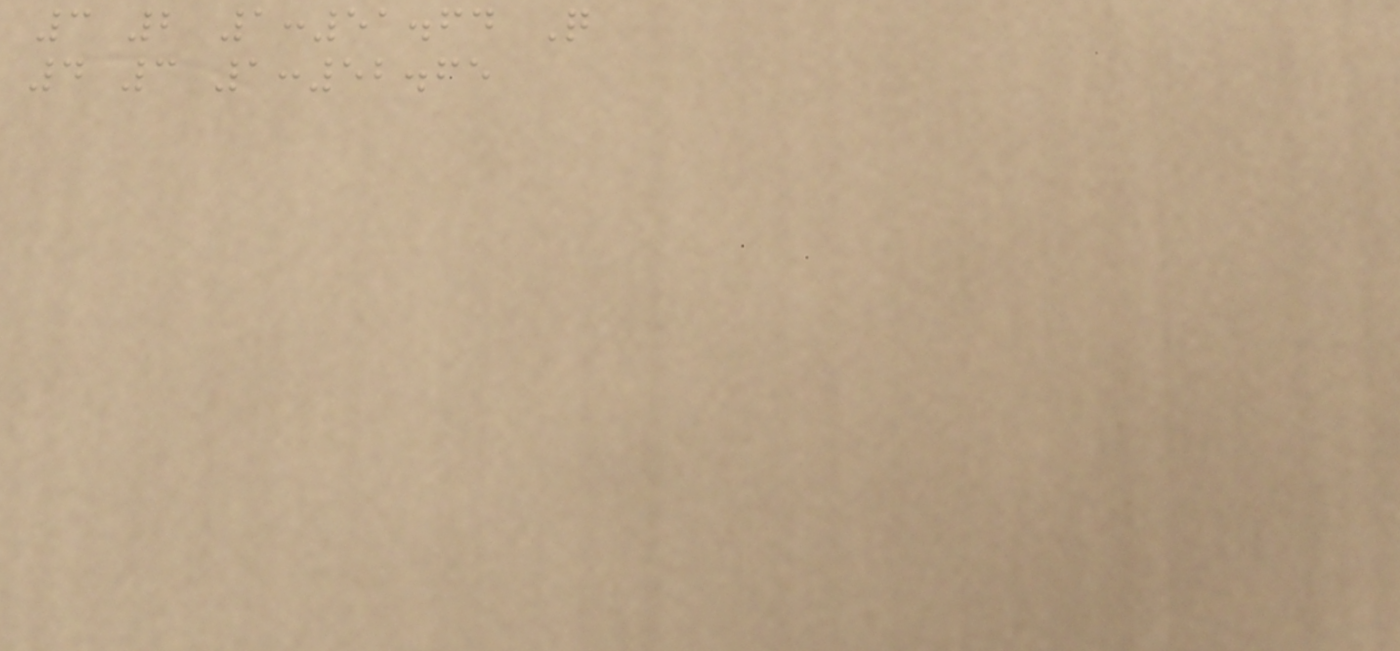3 2 1:51.64 Q
4 3 1:52.65
